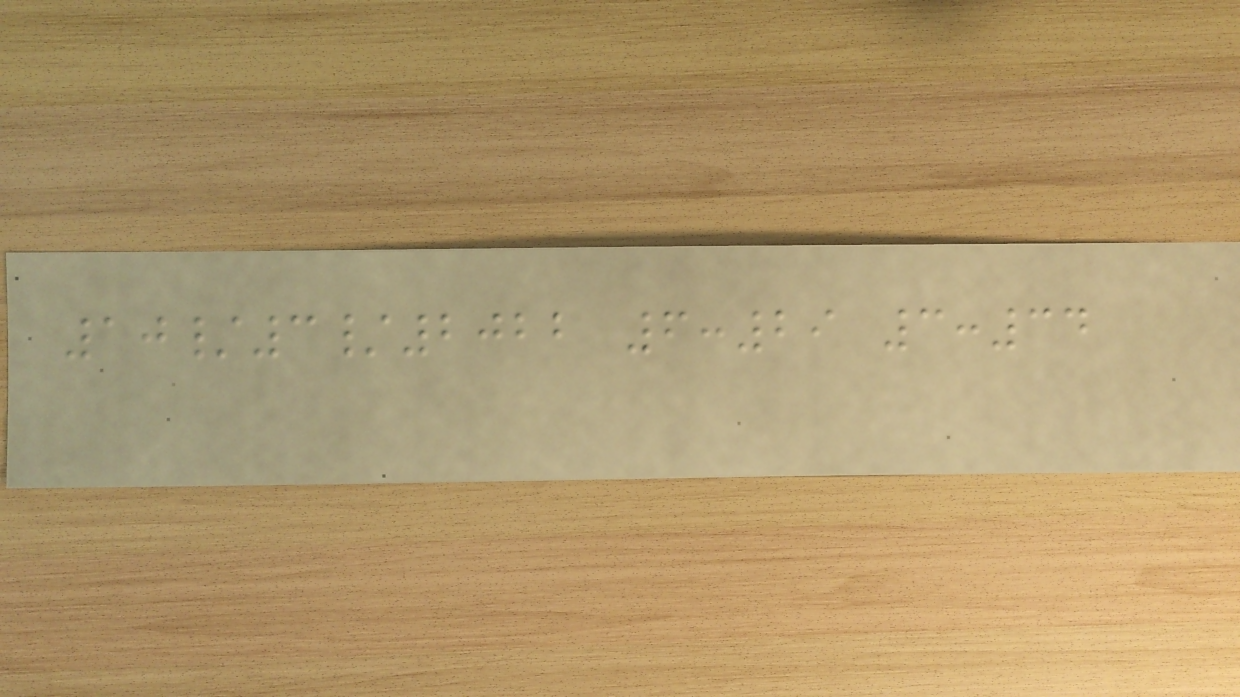10/3/2022 6:29 3:34
